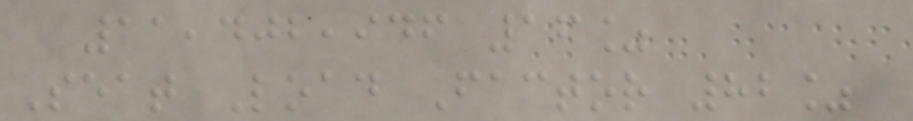11,402,946 16%
Seat Load Factor 82%
